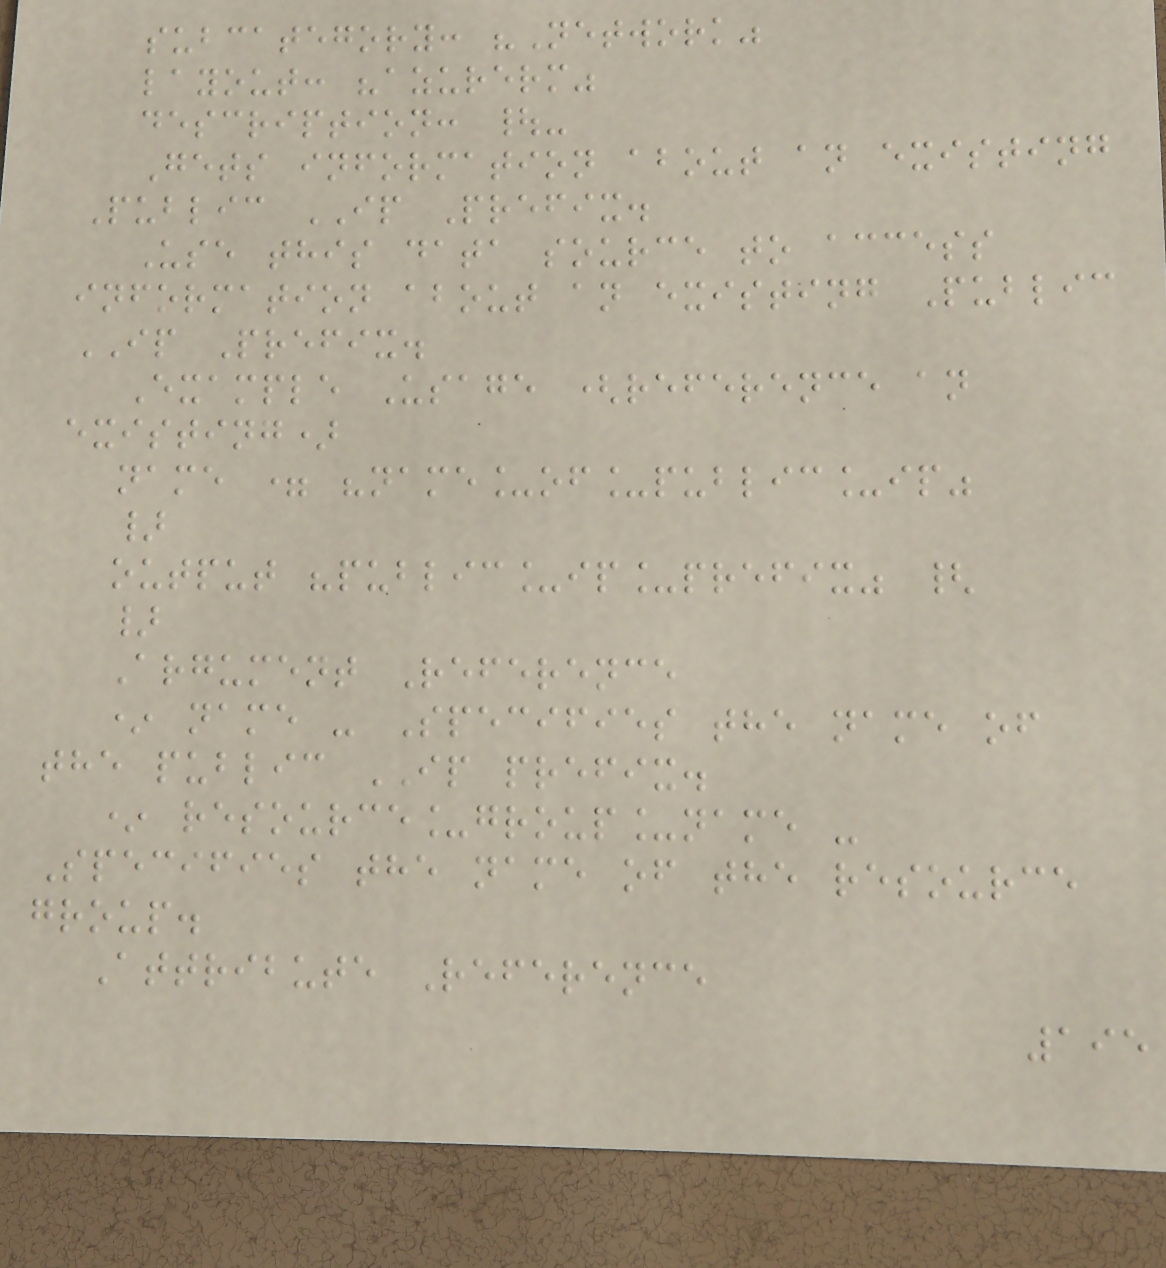subcategory: "Network"
layout: "azurerm"
description: |-
Gets information about an existing
Public IP Prefix.
Use this data source to access
information about an existing Public
IP Prefix.
Example Usage (reference an
existing)
name = "name_of_public_ip"
}
output "public_ip_prefix" {
}
Argument Reference
* name - Specifies the name of
the public IP prefix.
* resource_group_name -
Specifies the name of the resource
group.
Attribute Reference
195
